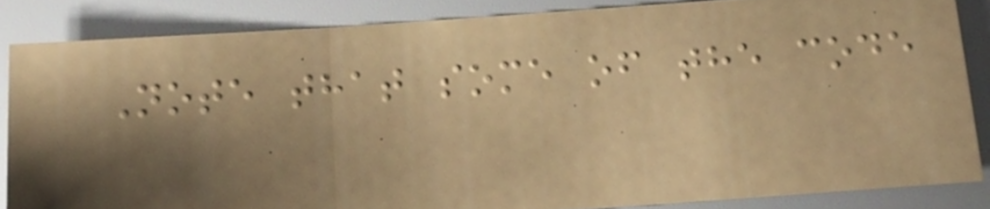Note that some of the code
